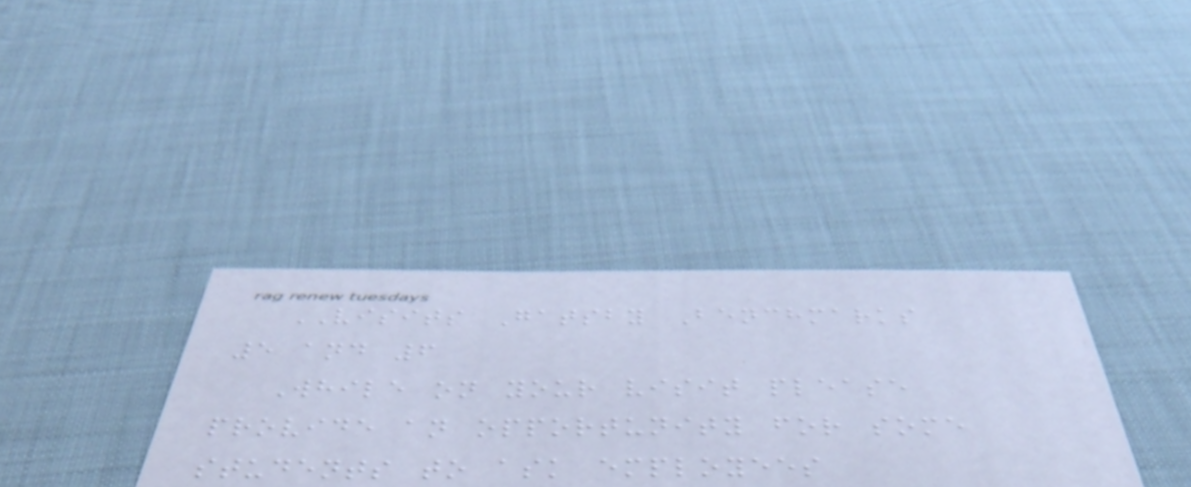VISITS Gatsby Benchmarks
5 and 6
While on your visit please
provide an opportunity for some
students to ask employees
